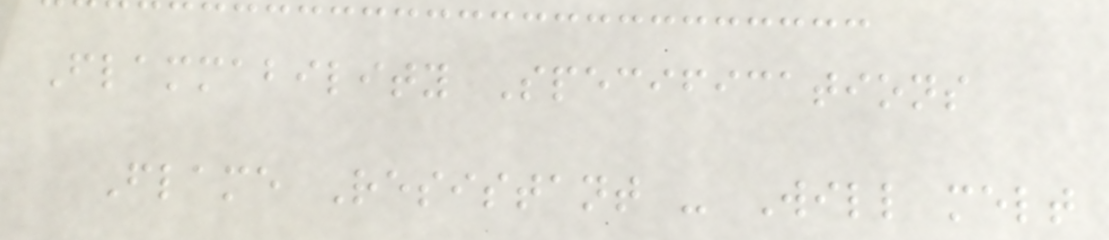Flammability Specifications
Flame Resistant - Will melt
